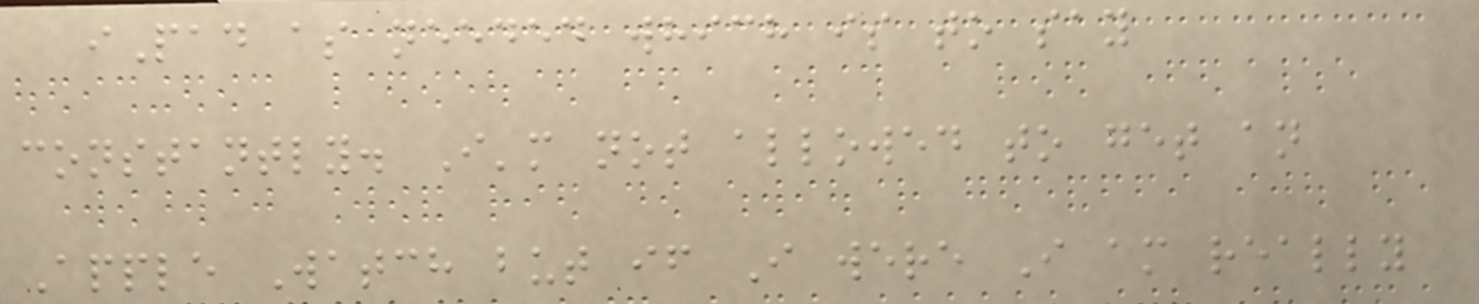iPad as needed which is to say
constantly. I'm not allowed to get an
Apple Watch but if I were I am really
